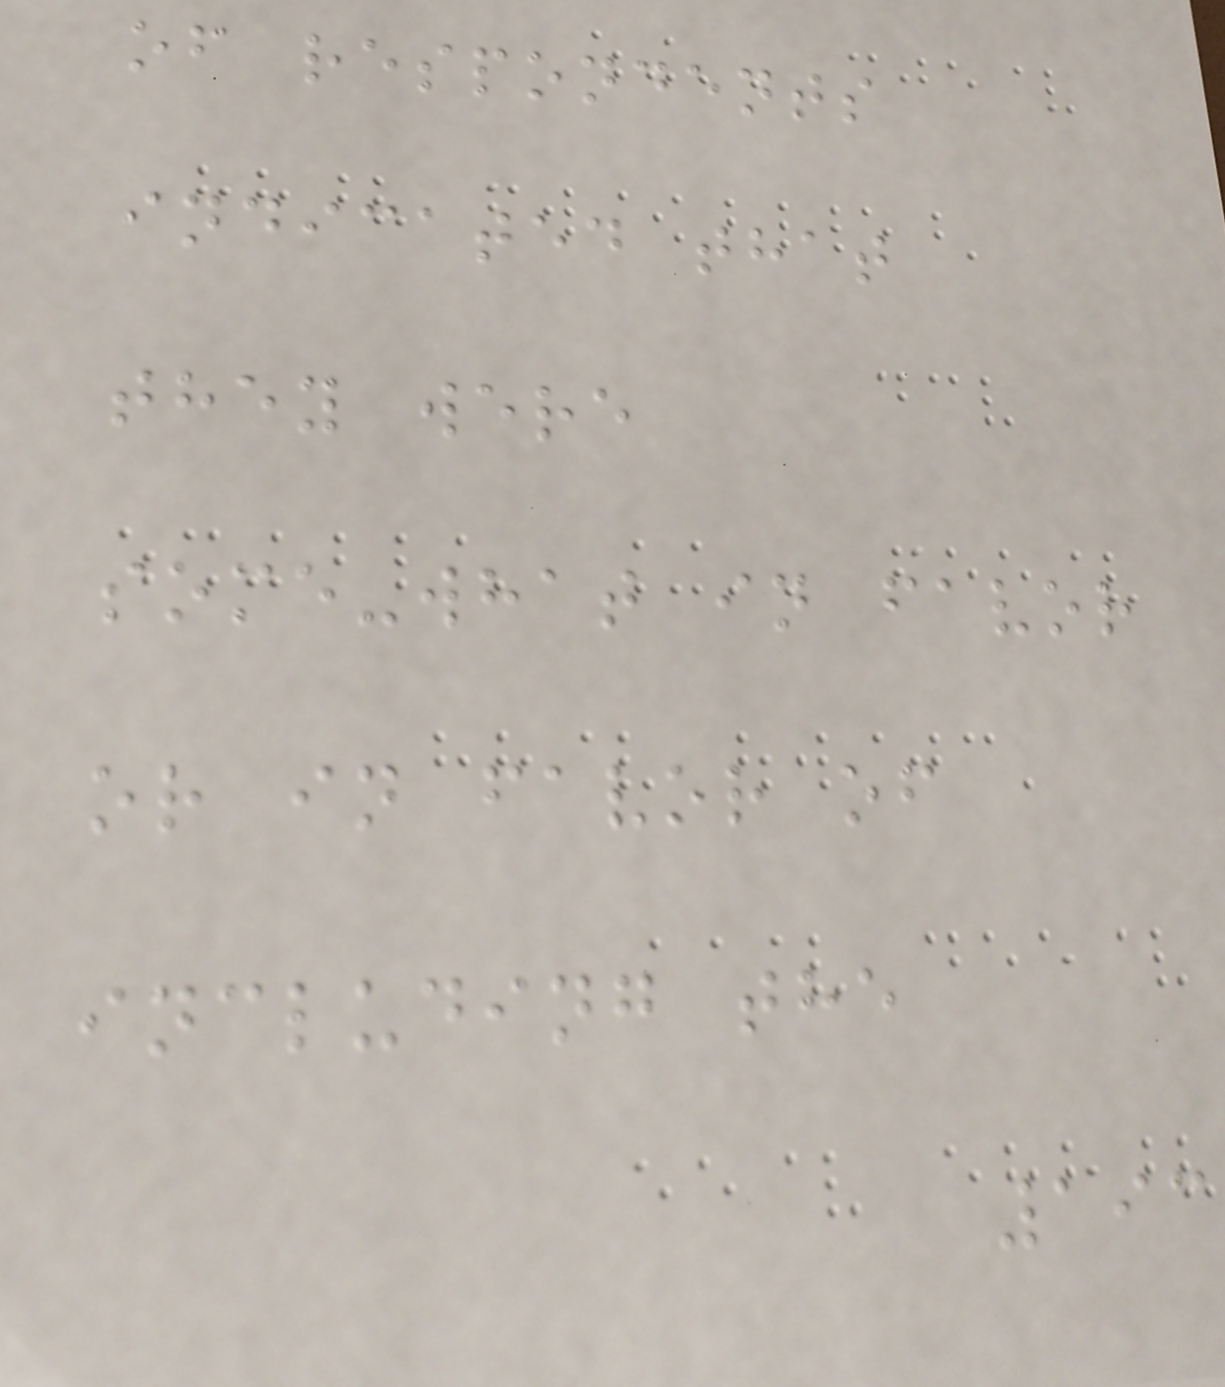of respondents
indicated that
they were
some-what in favor
or in favor of
including the
193
